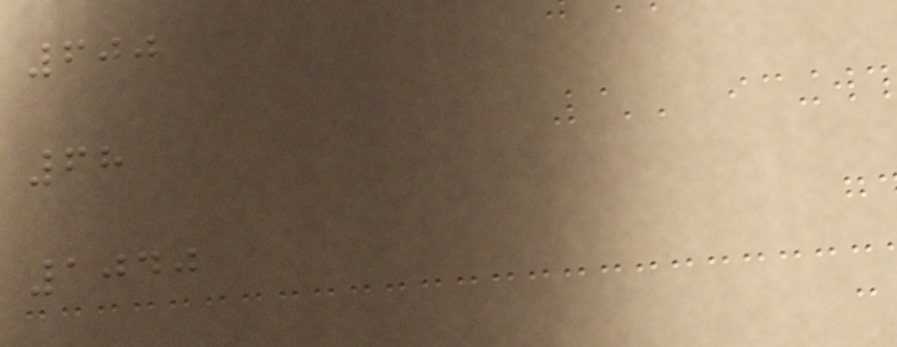600
68
1040
